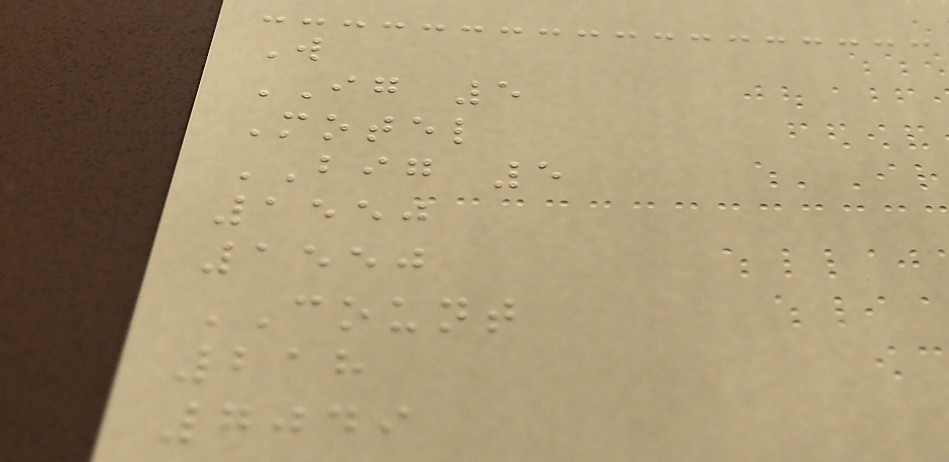W
IG 5
Motel
BIG 5
1550
1550
COUNT
218
7049
